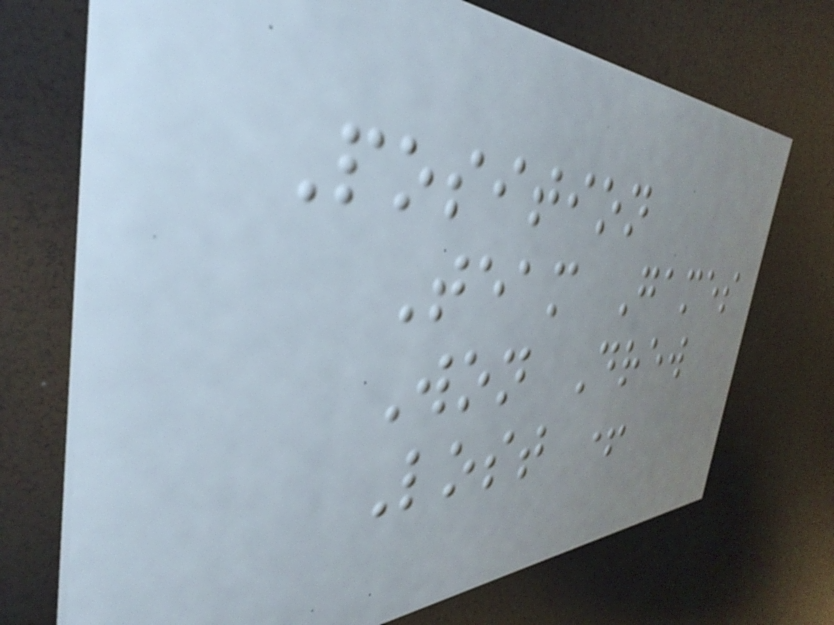Position
Team Games
Won Drew
Lost +
